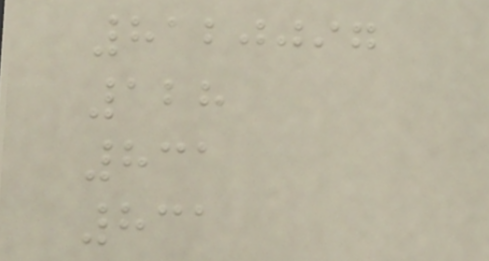8120097
128
831
831
